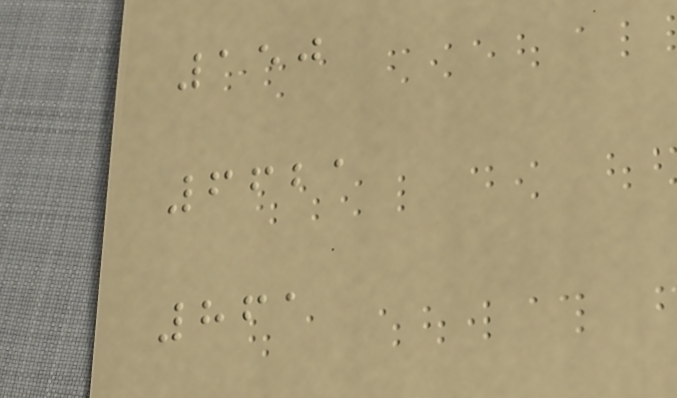150
6621
861
